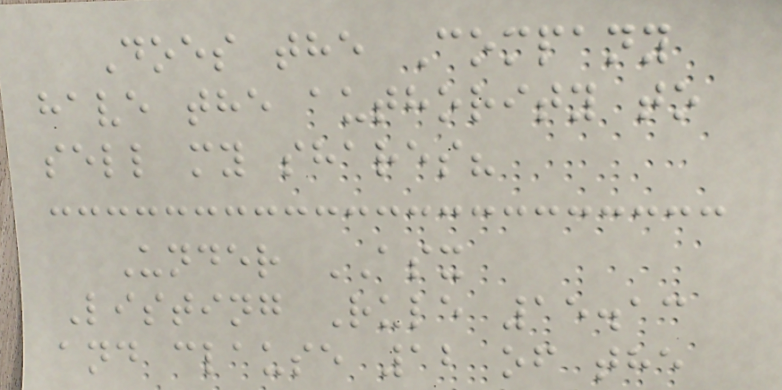Does the Company
have the authority to
sell my shares?
Under ASX
Listing Rule 15.13
and clause 12 of the
